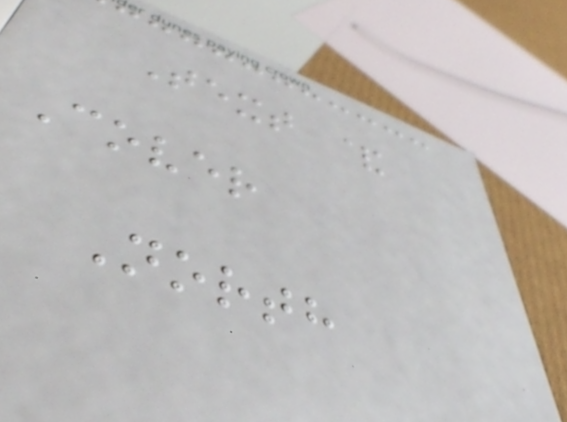Text &
Cover
North
